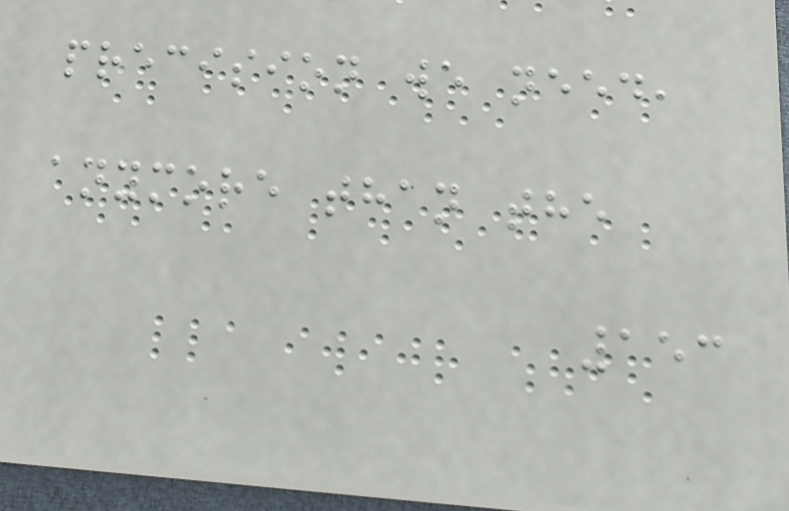precision we need,
anymore than the
153
